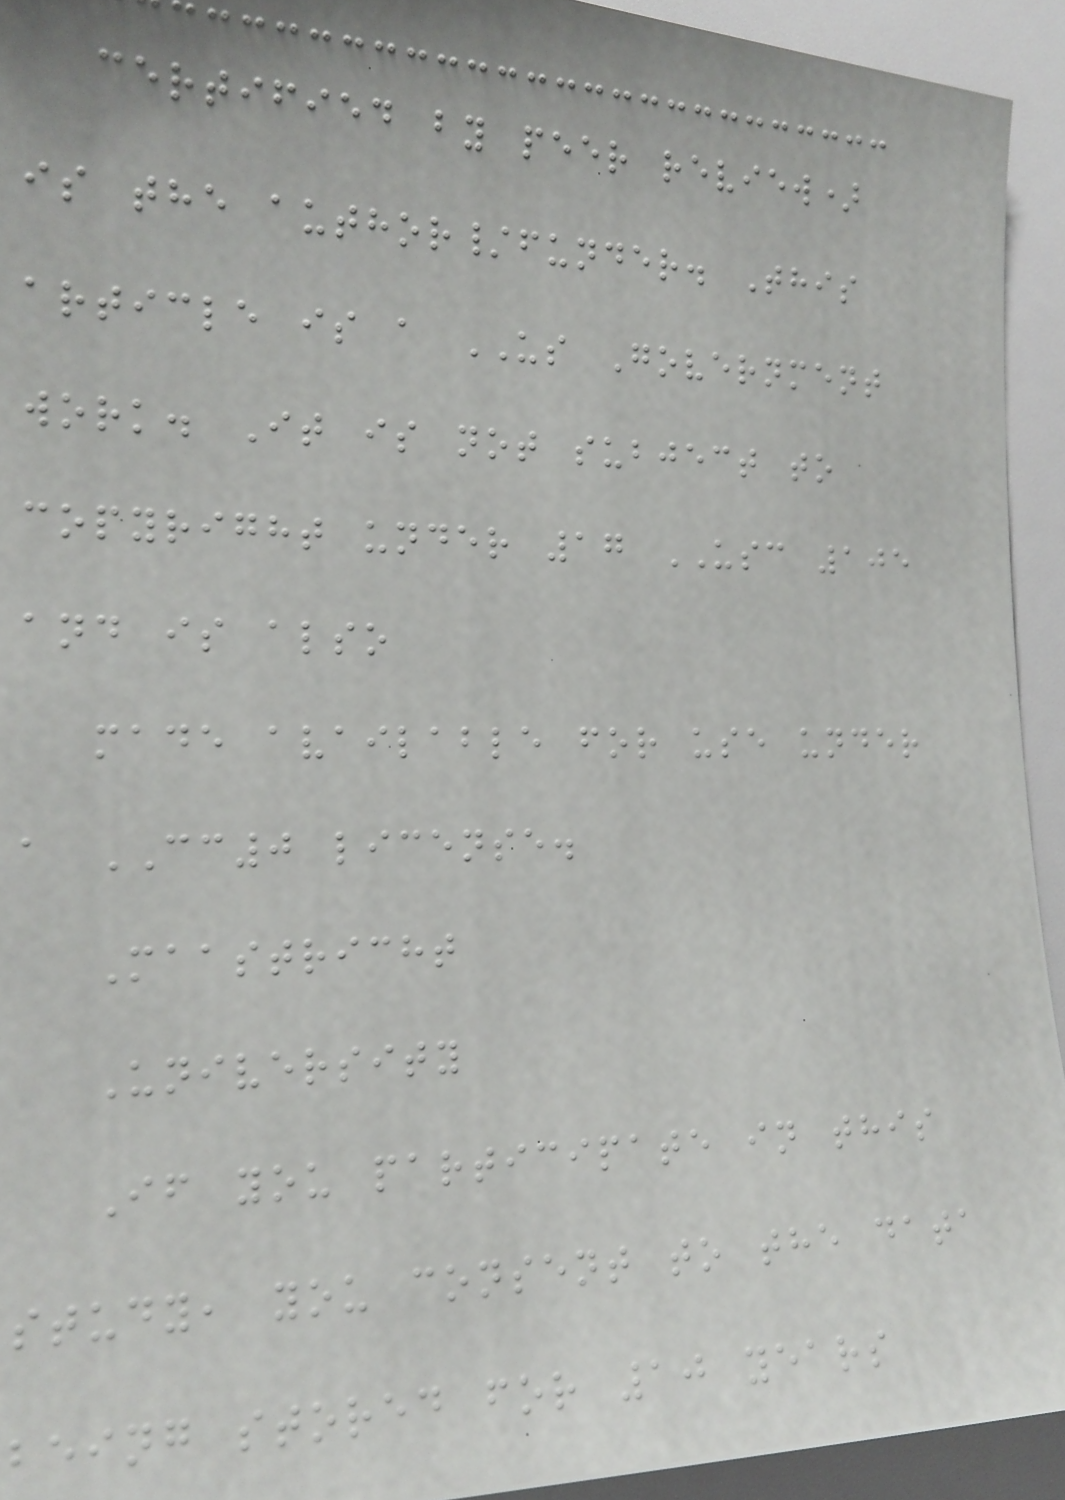certified by peer review)
is the author/funder. This
article is a US Government
work. It is not subject to
copyright under 17 USC 105
and is also
made available for use under
a CC0 license.
Maastricht
University
If you participate in this
study, you consent to the data
being stored for 10 years
